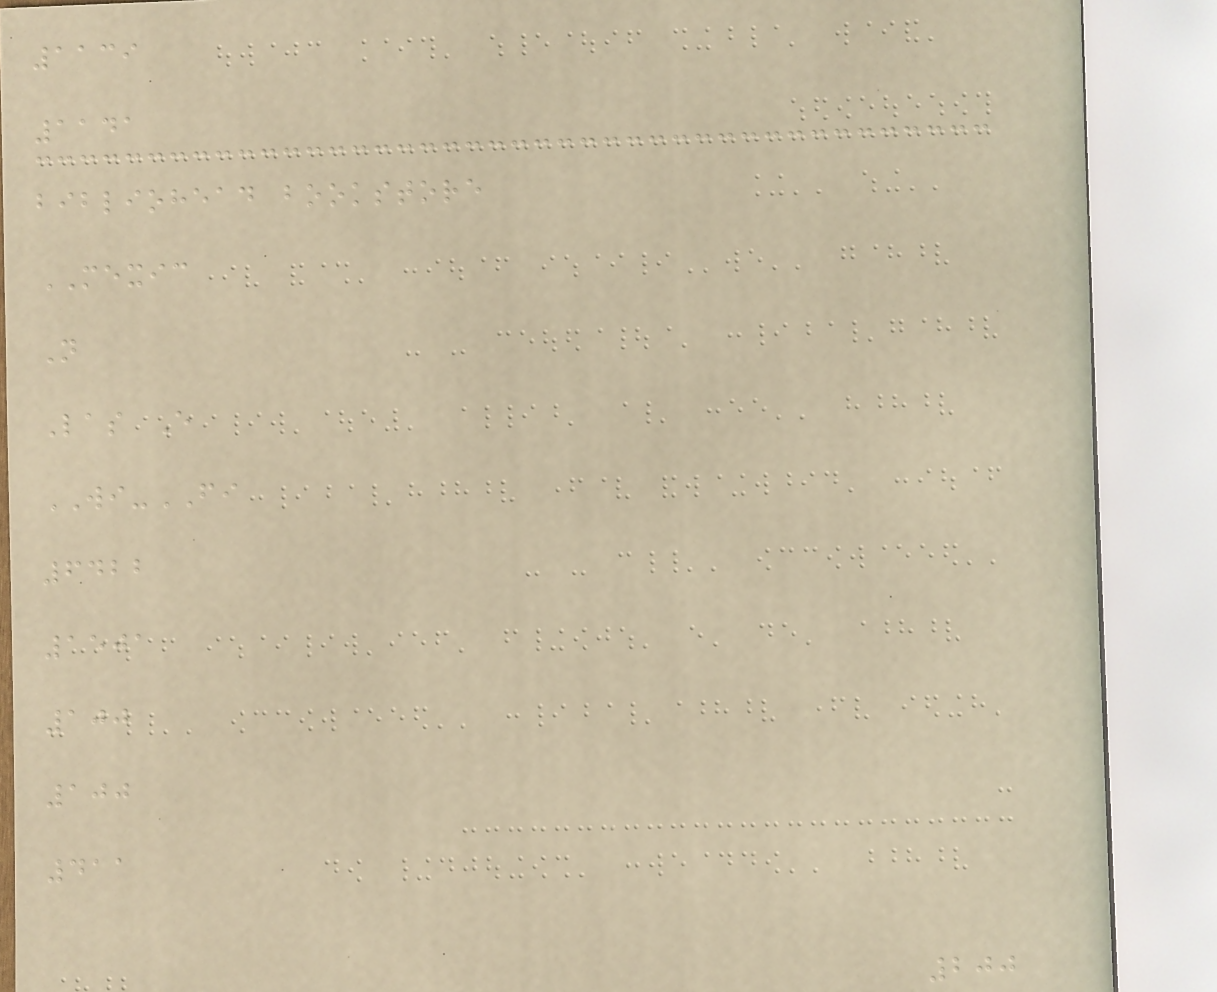1139
1141
bibliohead bookstore
MEXIC
N
Las E
WI-FI
6422
1501
100
100
411
200
